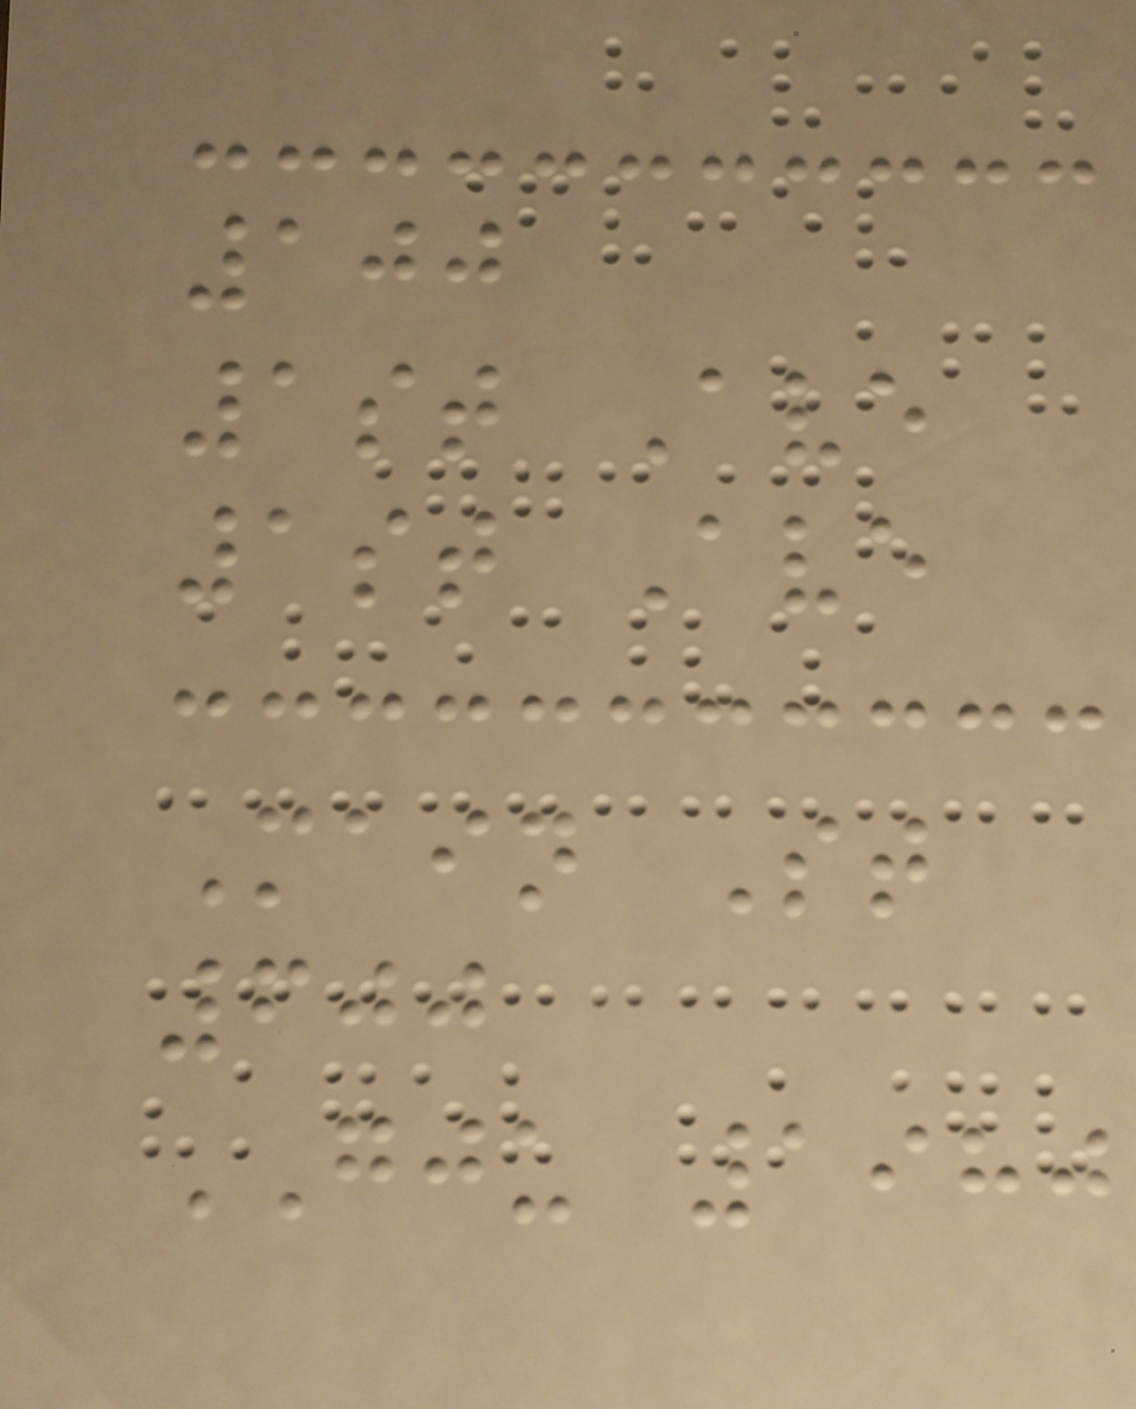100
1st Ave
1st Ave
Main St
600
GJU 1980
